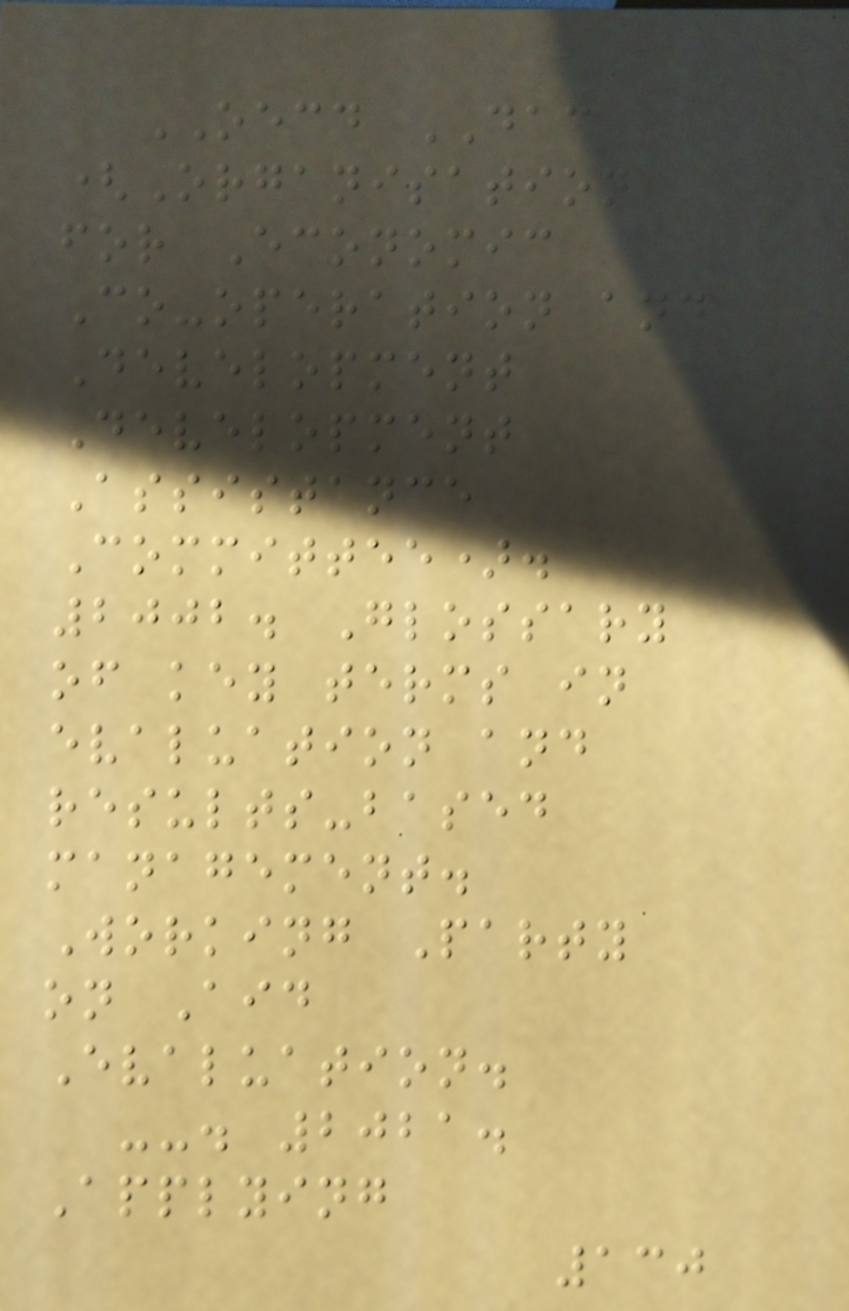OECD DAC
(Organisation
for Economic
Co-operation and
Development
Development
Assistance
Committee).
2002. Glossary
of key terms in
evaluation and
results-based
management.
Working Party
on Aid
Evaluation.
--. 2021.
Applying
130
